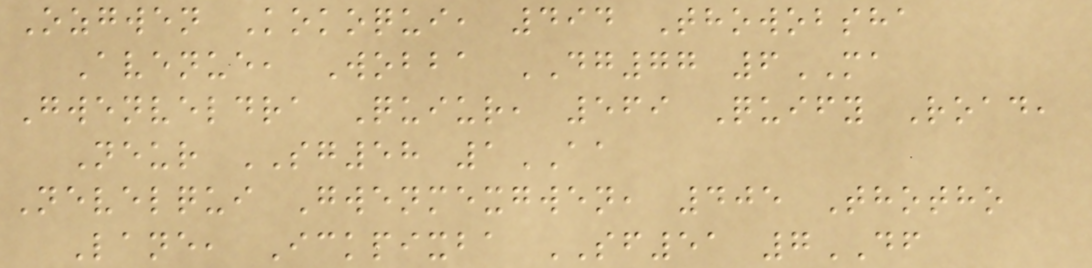Ozgwen Kokoqui, 494 Thowobsha
Avenue, Wobba DG77 6MA
Gwenveldra Quiur, 569 Quify Road,
Neur SG58 1AA
Nevelqui Gwenmexgwen, 405 Thotho
Lane, Ickpixba SF51 7DF
